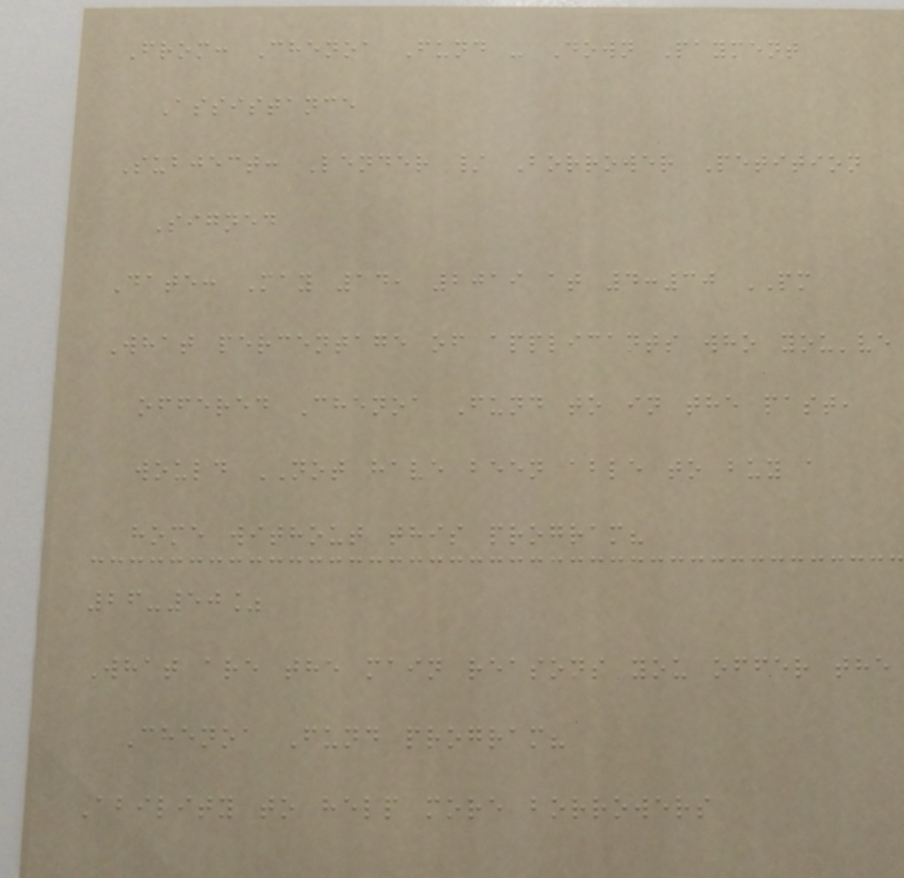From: Chenoa Fund - Down Payment
Assistance
Subject: Lender / Borrower Petition
Signed
Date: May 14, 2019 at 4:30 PM
What percentage of applicants who you've
offered Chenoa Fund to in the past,
would NOT have been able to buy a
home without this program?
26-50%
What are the main reasons you offer the
Chenoa Fund program?
Ability to help more borrowers
